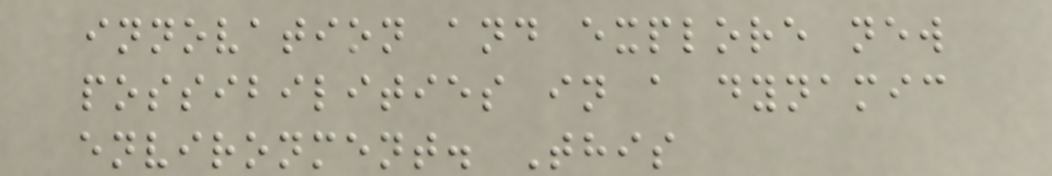innovation and explore new
possibilities in a dynamic
environment. This
